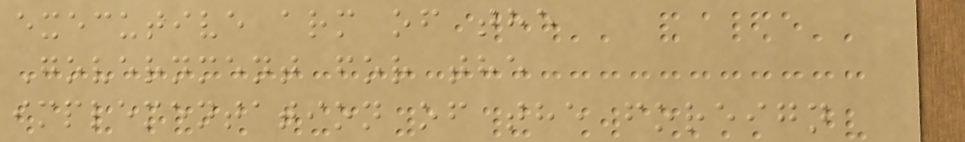executive arm of the
Government for the
implementation of the foreign
